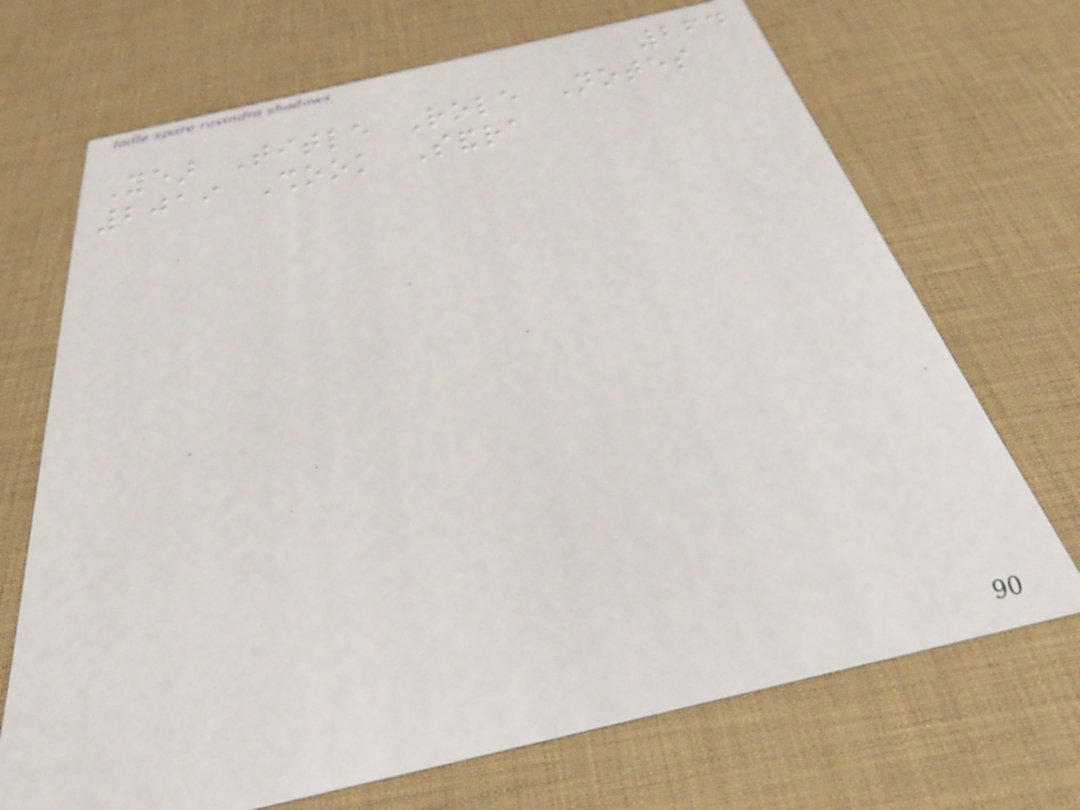264
Year Title Role Notes
2019 Shook Sandra
